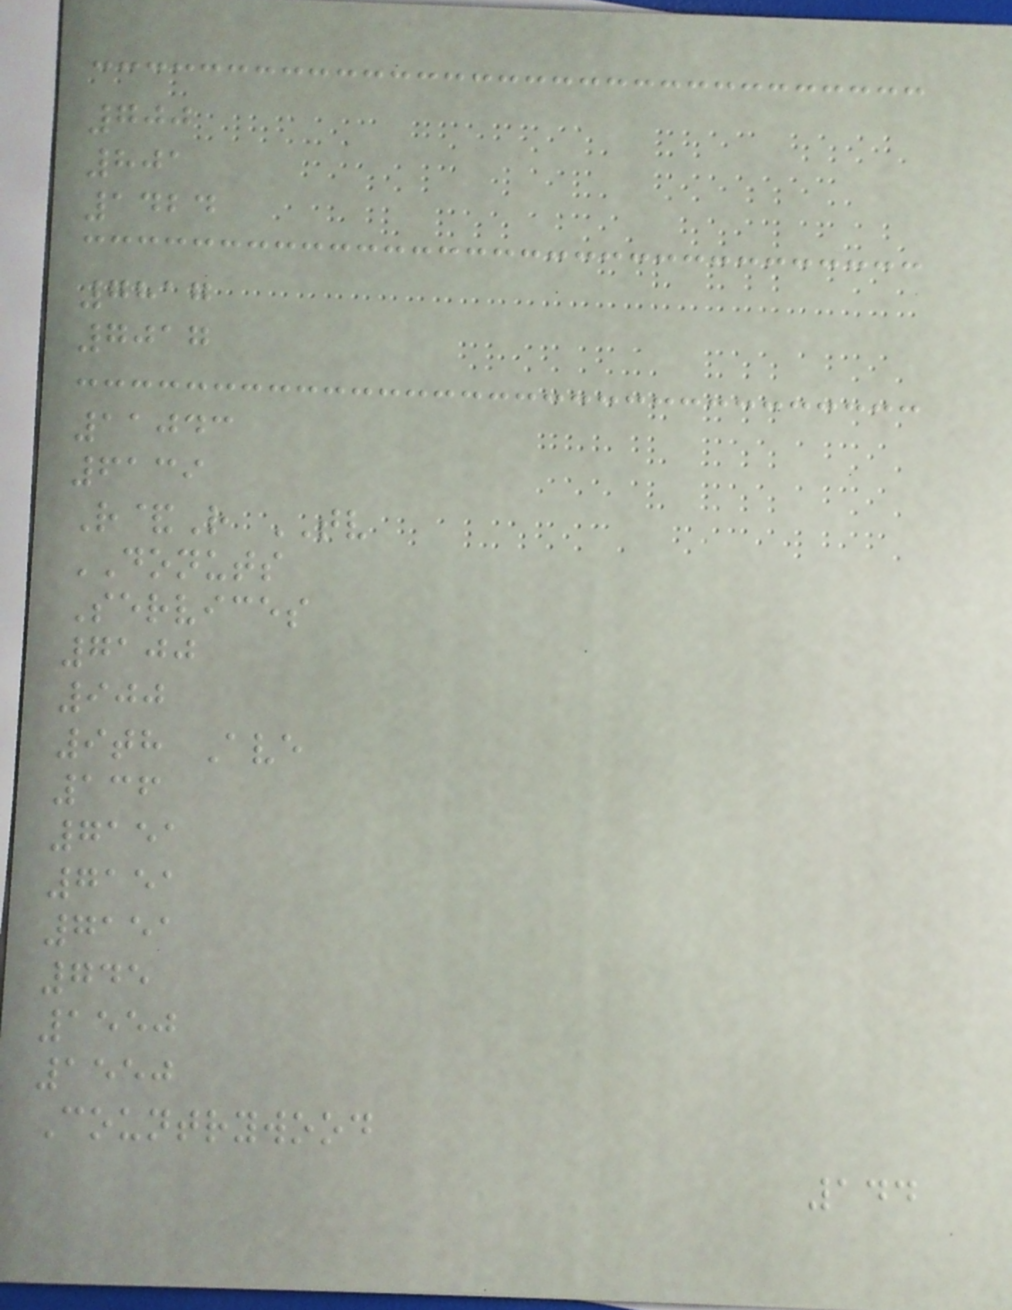700
801
1424
7817
7017
11043
6139
R&R TV
DONUTS
Services
7100
900
9th Ave
136
7151
7151
7151
745
1550
1550
Countrywood
144
